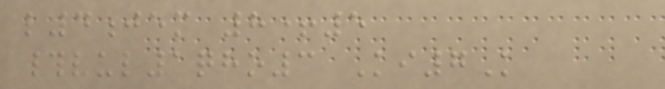l4jem 8+5
#vul1qho3 Ki7K
